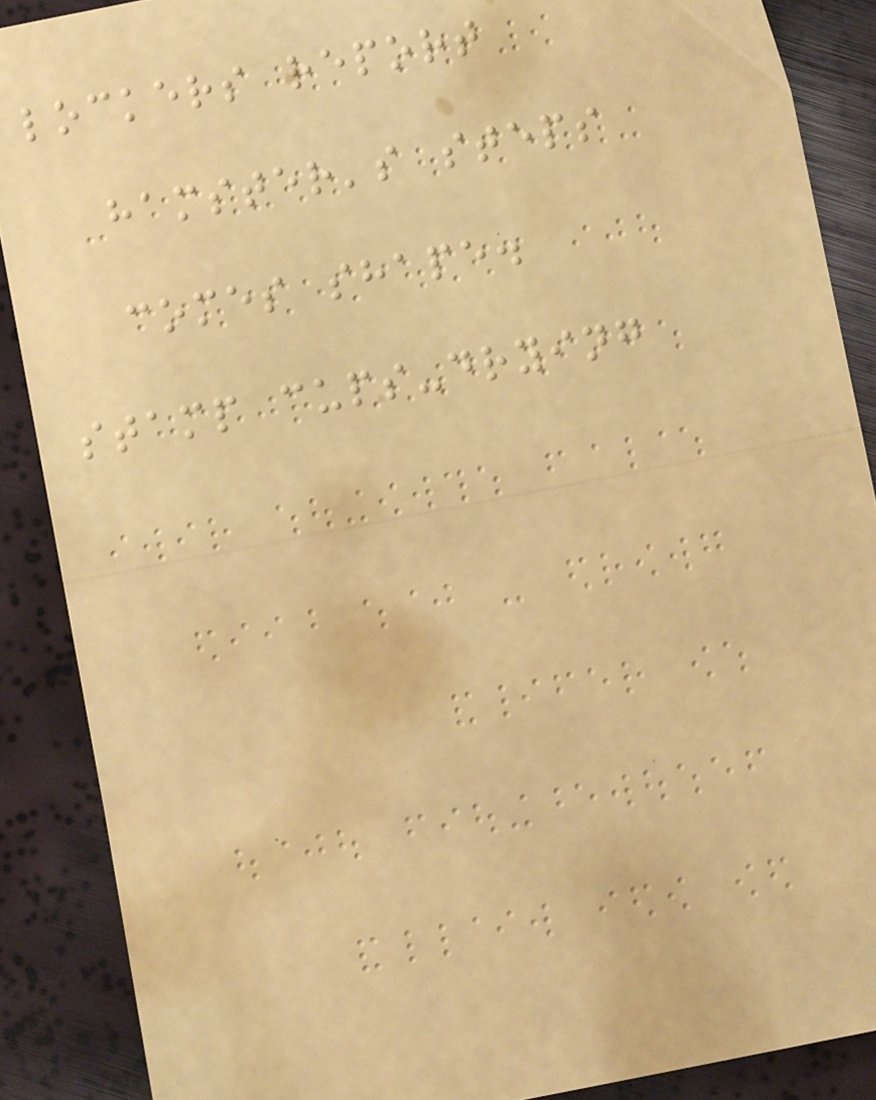lockers report
hamster's steps
comes shape.
stamp cups-drying
